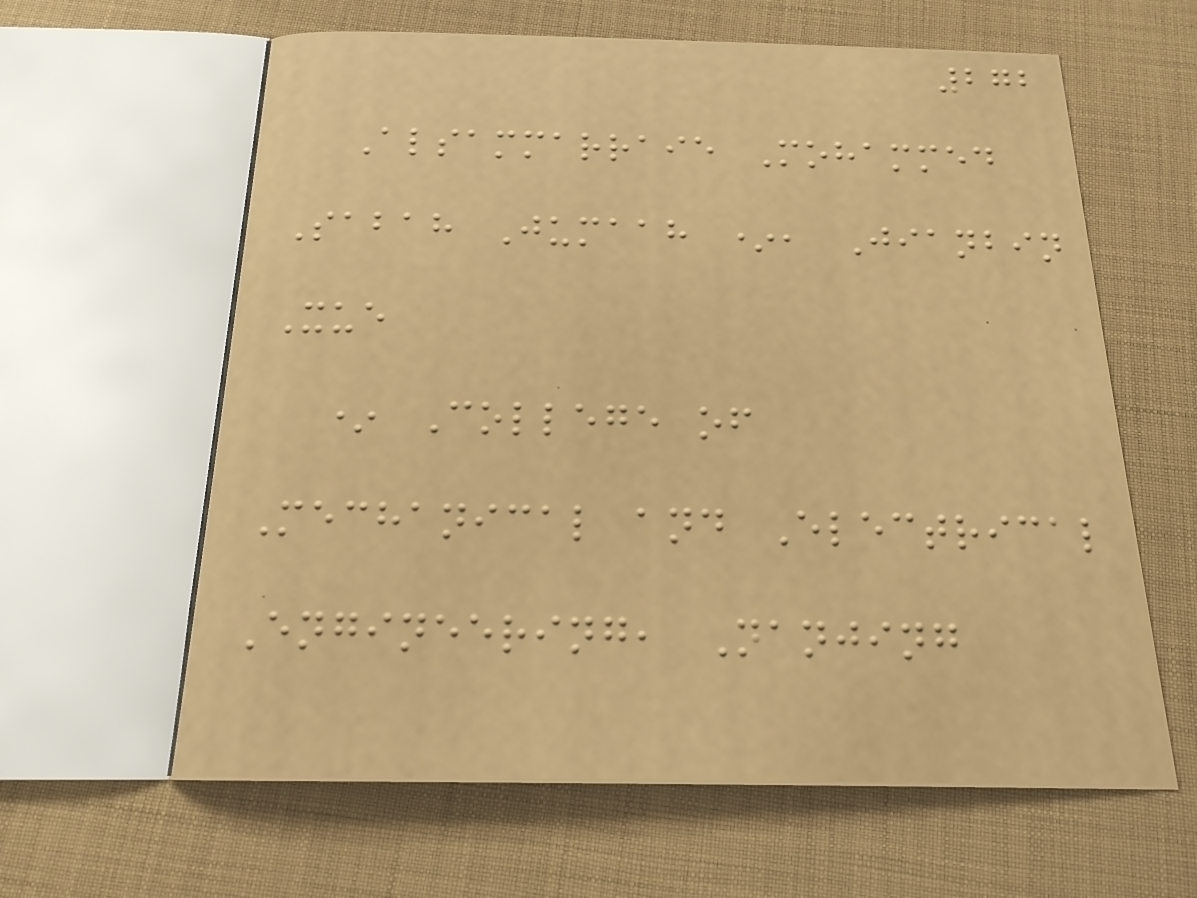272
Alsammarraie Mohammed
Sabah Jumaah *, Jianbin
Xue
* College of
Mechanical and Electrical
Engineering, Nanjing
